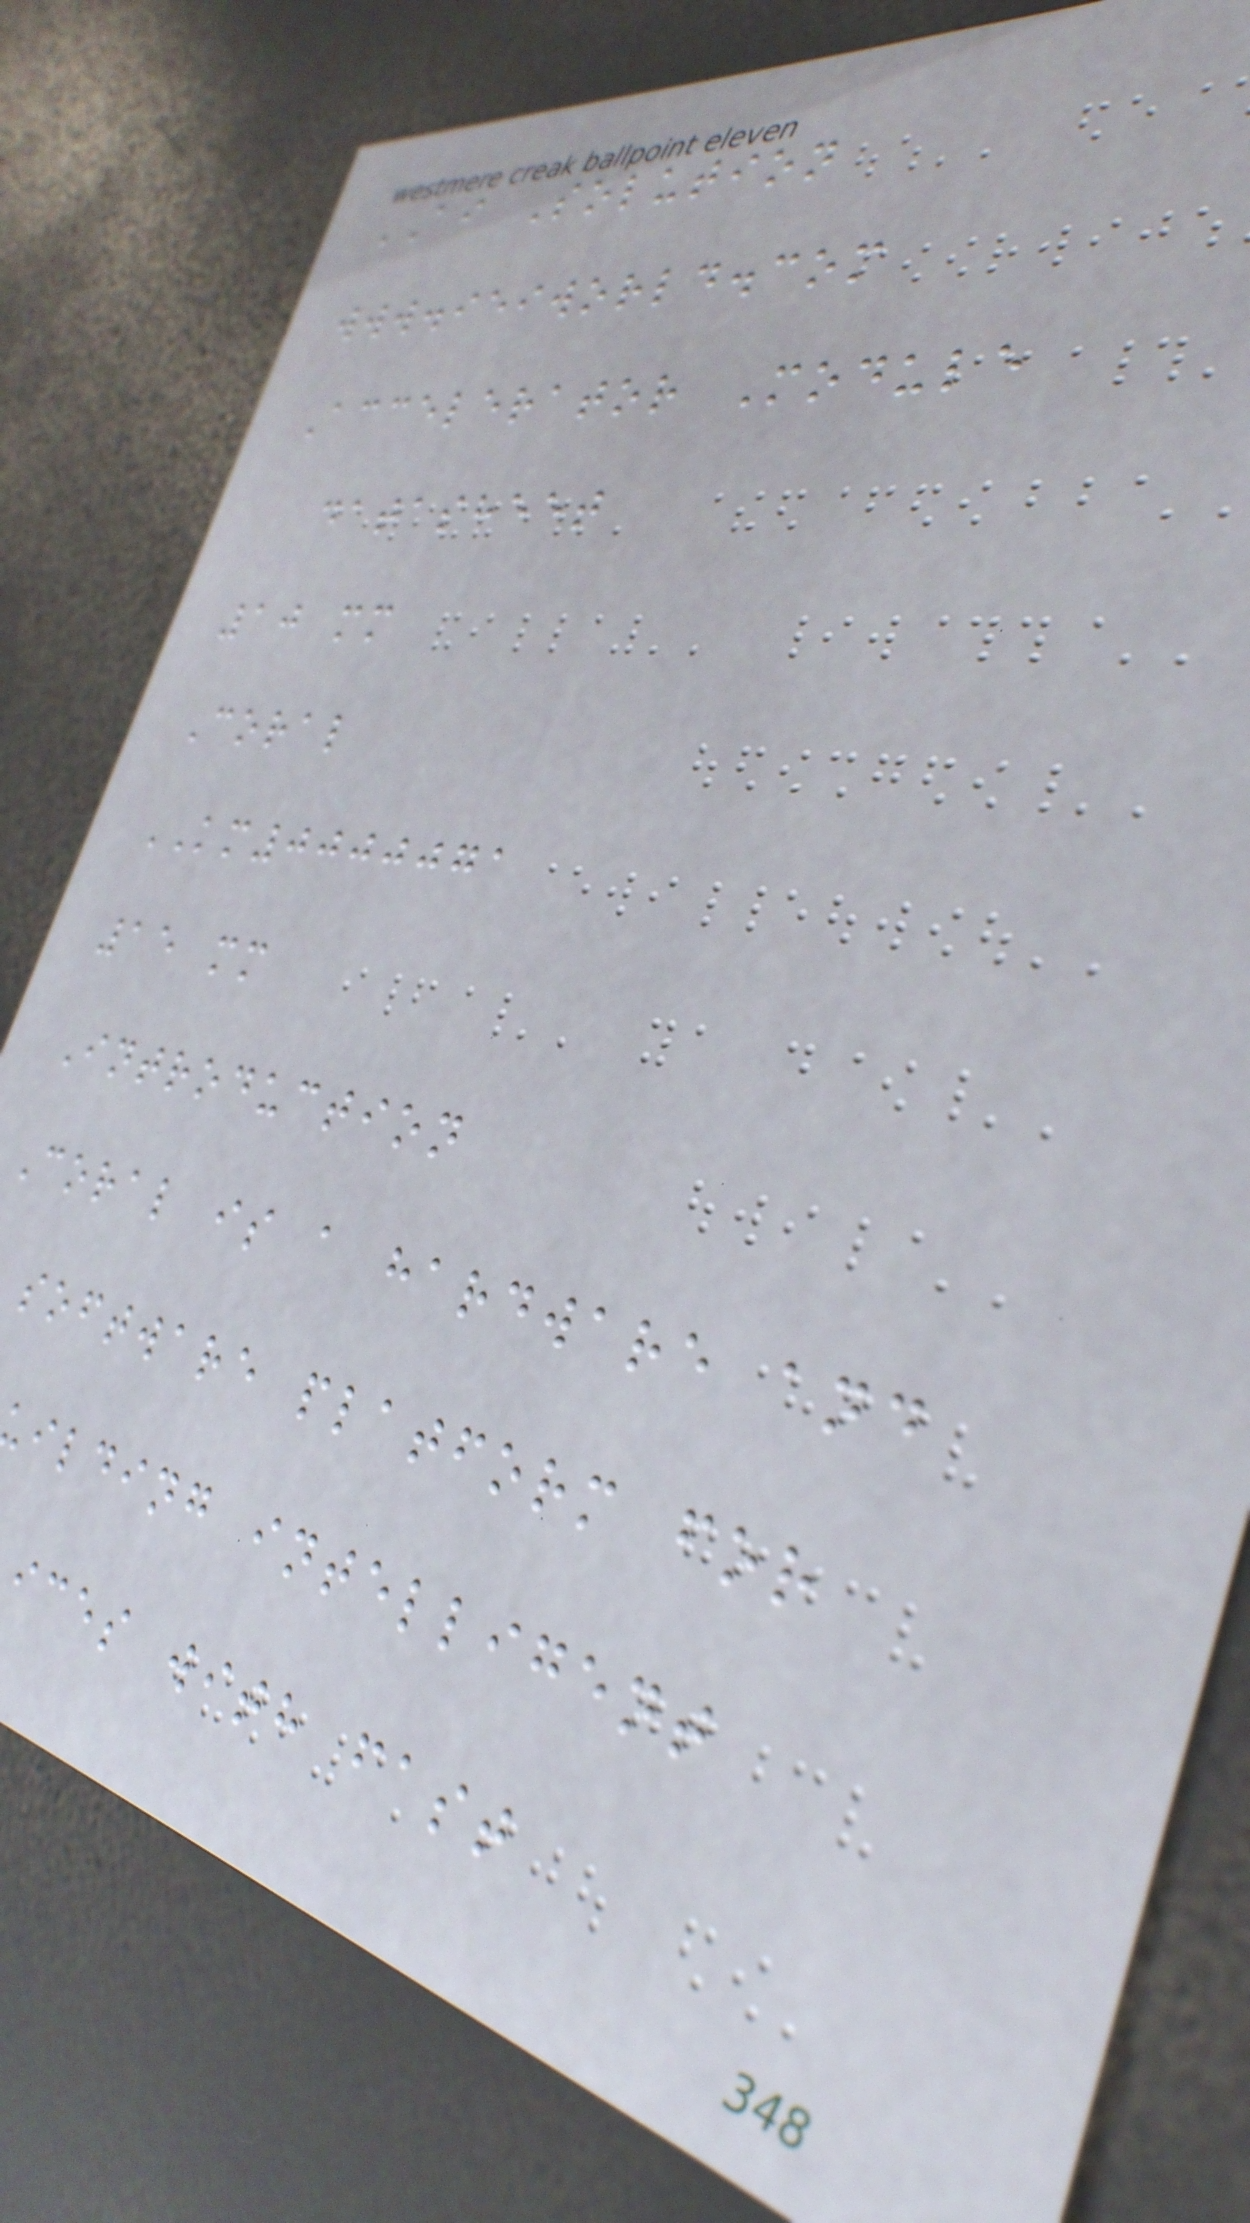AI Solution
www.ieiworld.com
Accelerator Module
datasheet
10 mm
Coral
KM0000071
15 mm
Introduction
Coral is a hardware and
software platform for
ilding intelligent
ices with fast
